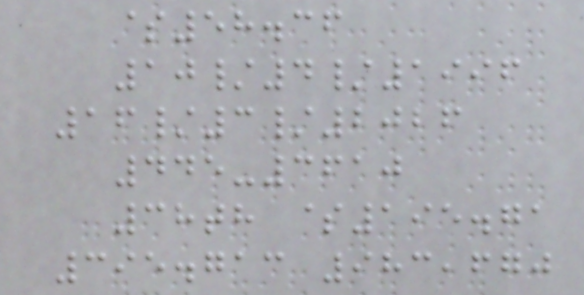$58.36
10/4/1996
16/3/2026
445-3610
38th $195.71
395.713 983,670
